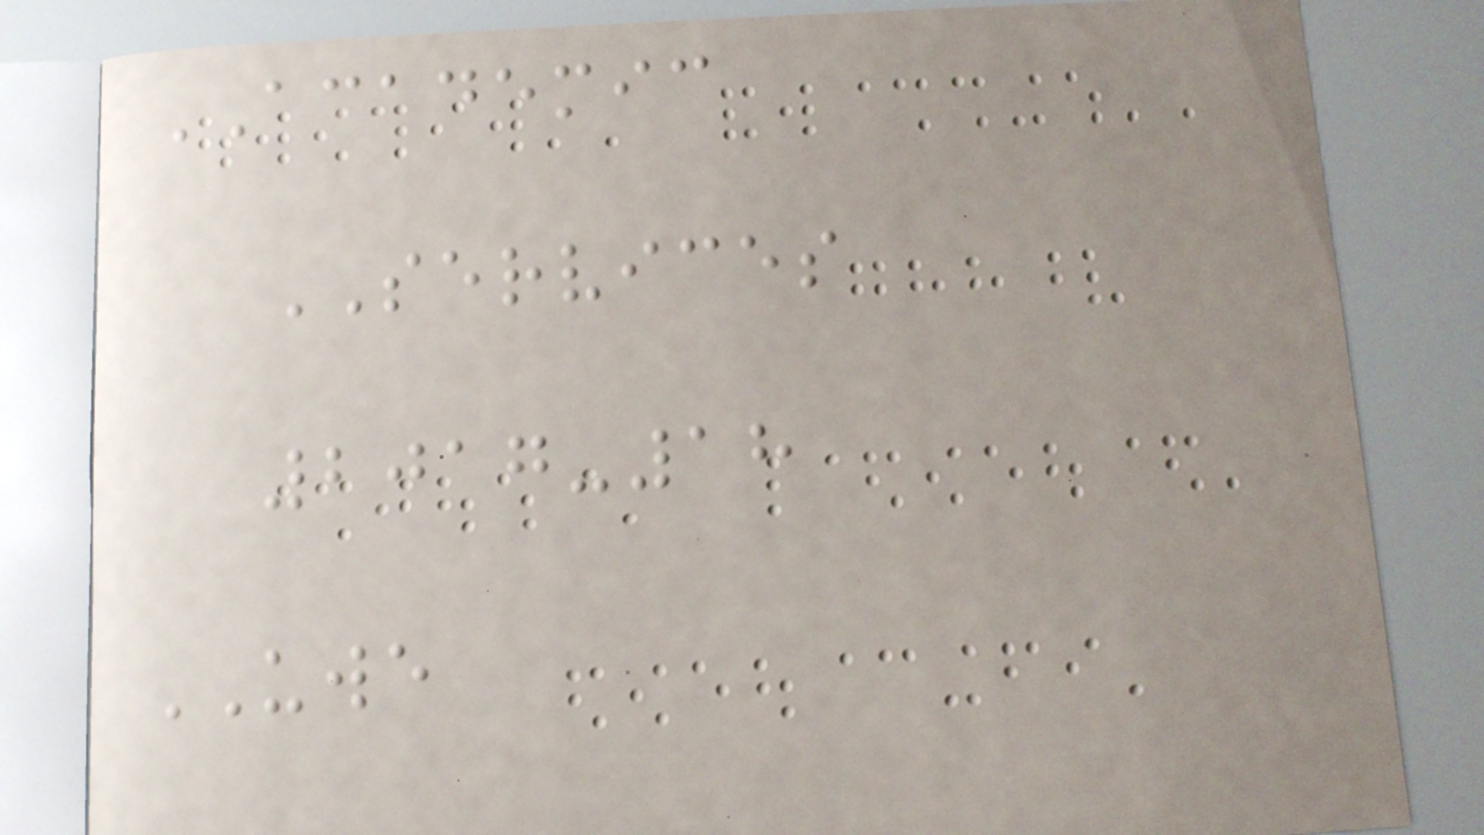ACADEMIC
SERVICES
2017-18
UWE
